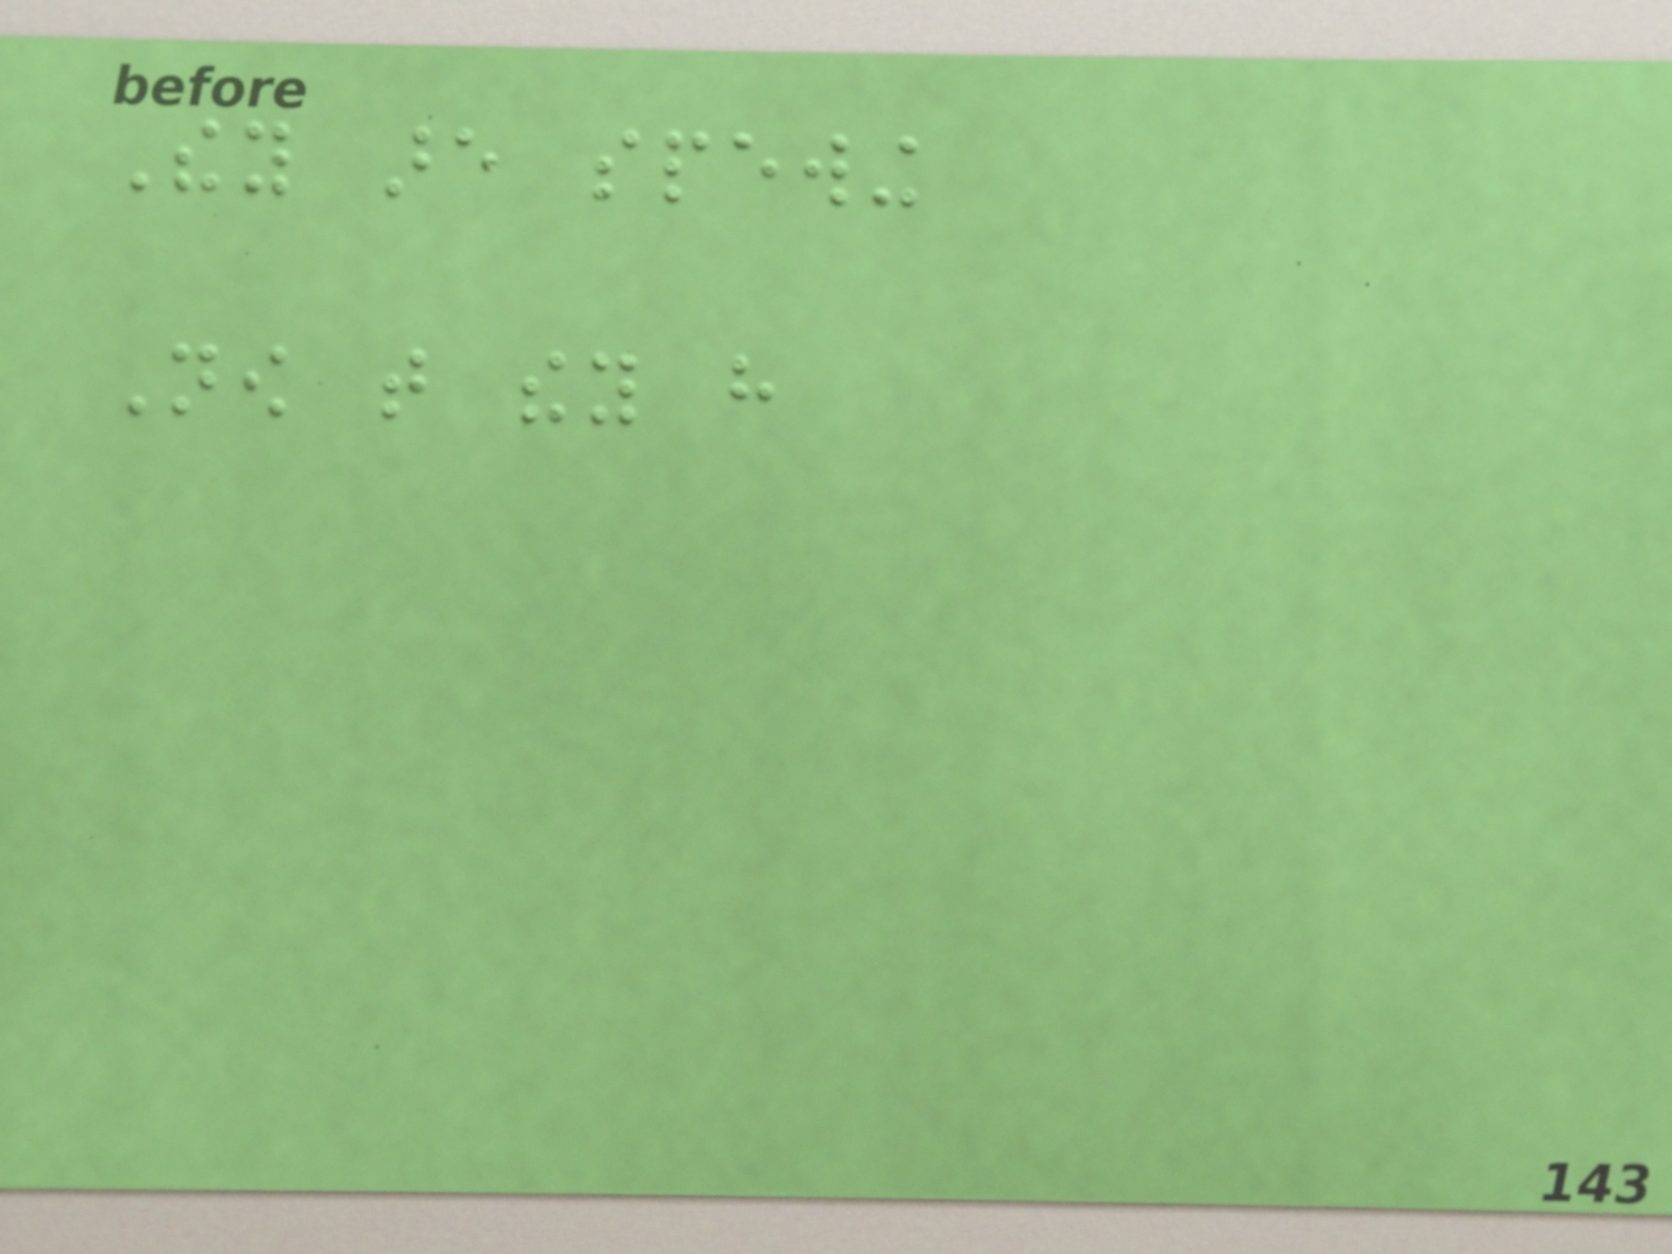They are spewing
Now that they have
